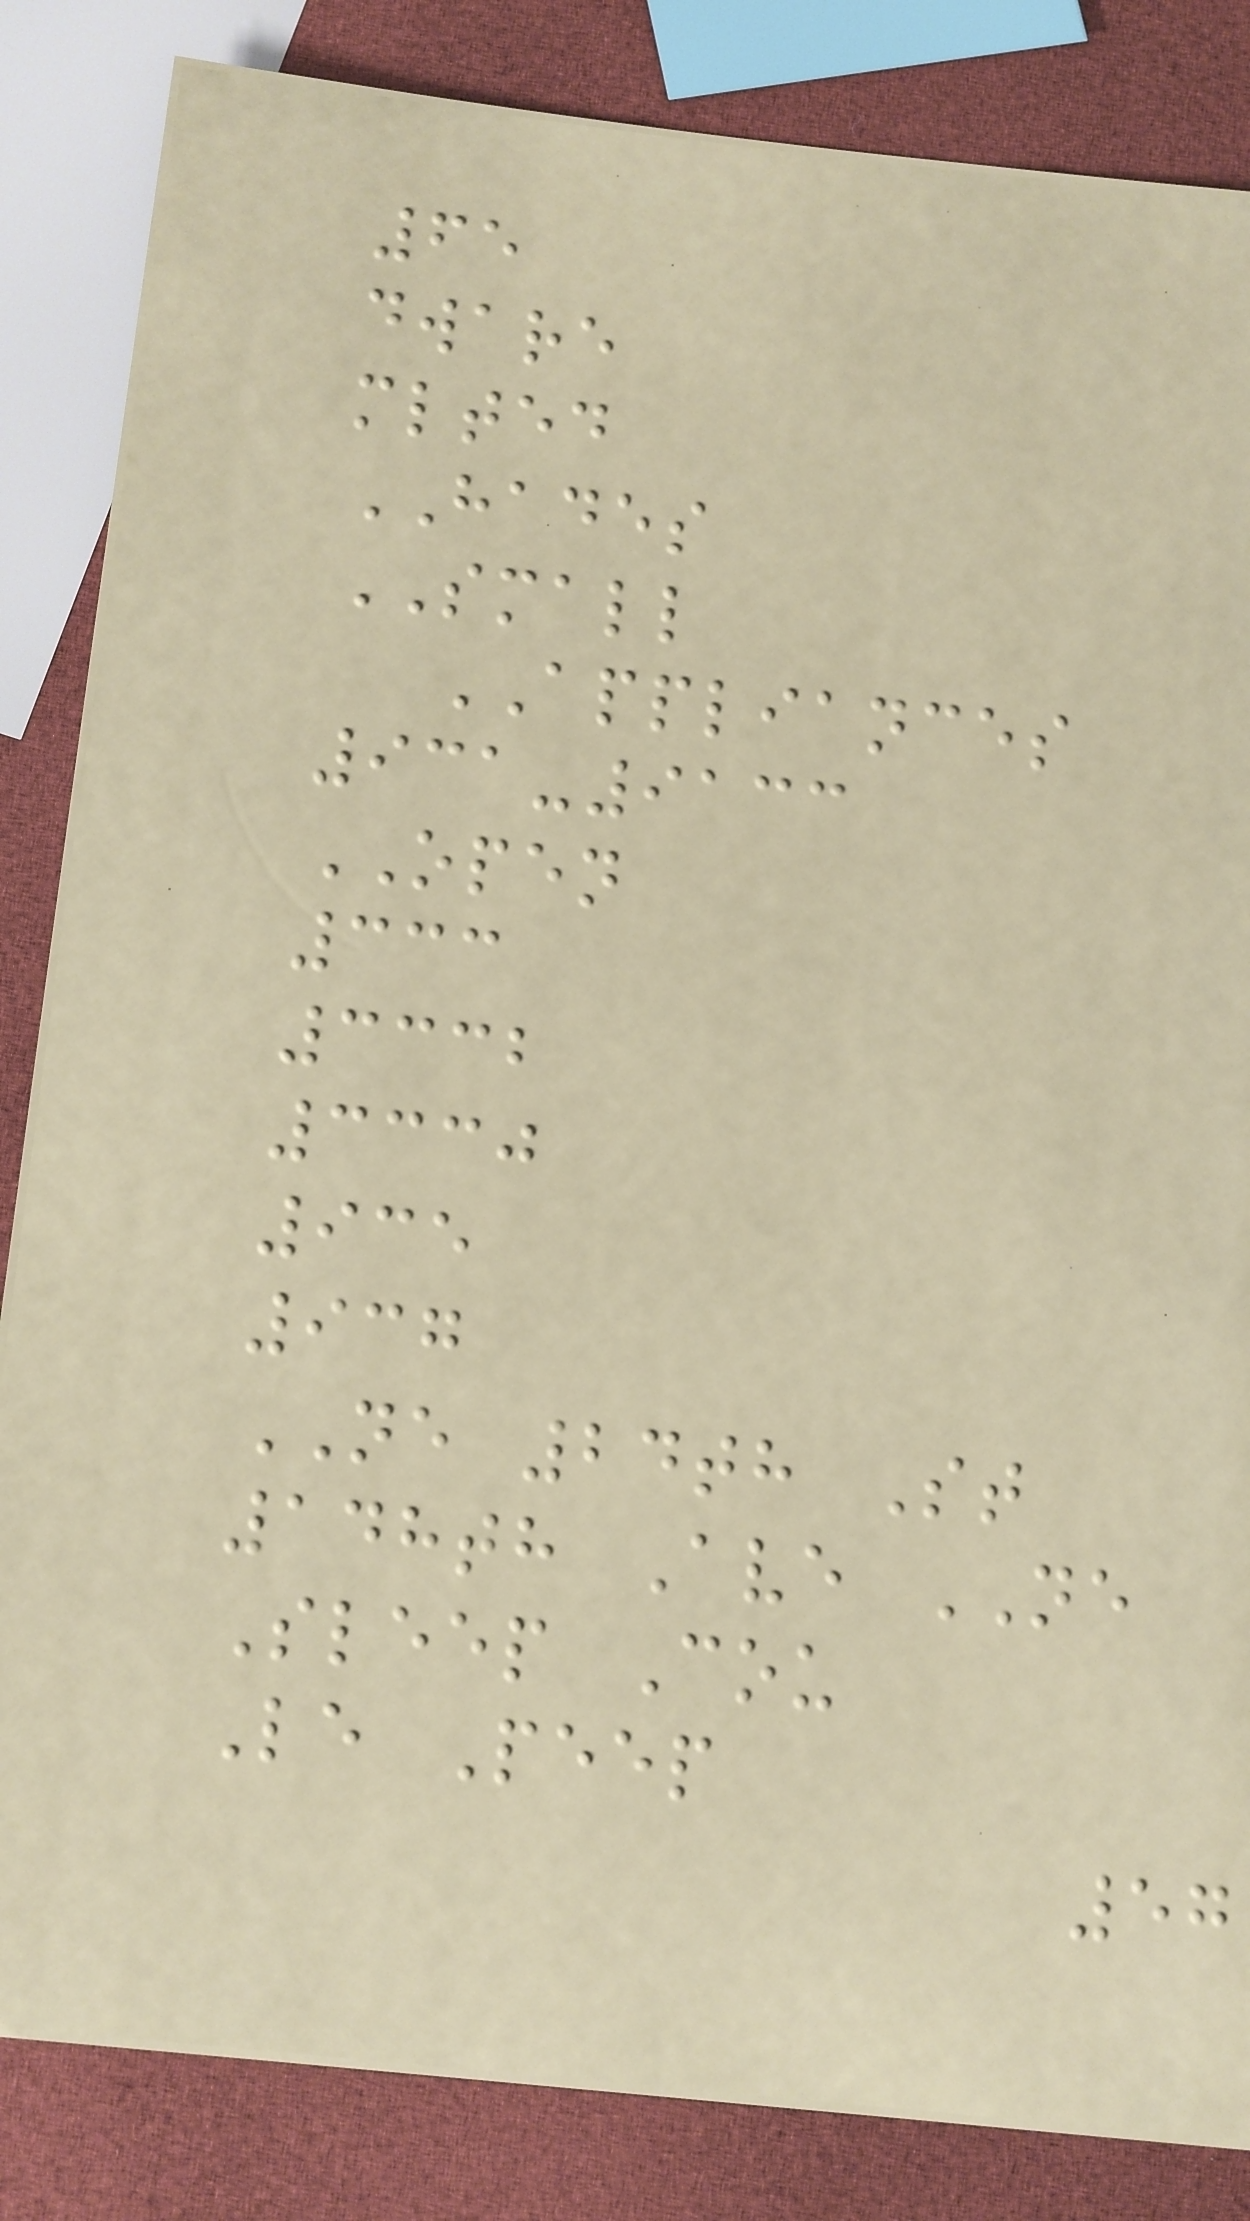65
dware
mlted
HADES
SMALL
APPLIANCES
931-9133
OPEN
333
3332
3330
935
937
NE 24th St
148th Ave NE
Sleep Cou
Le Peep
57
